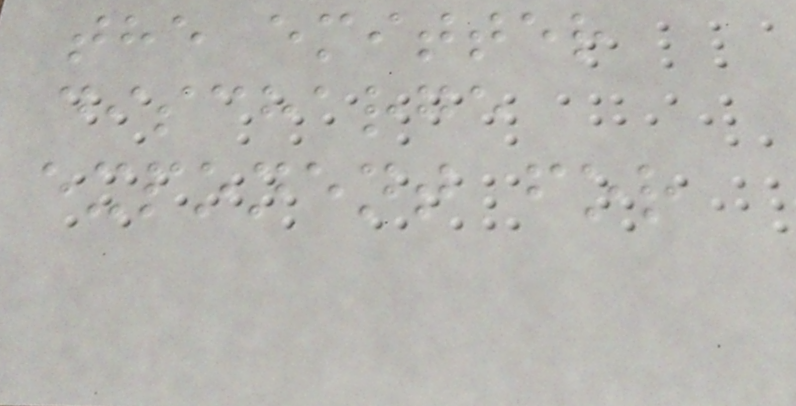the emitter
discharge
exponent for
